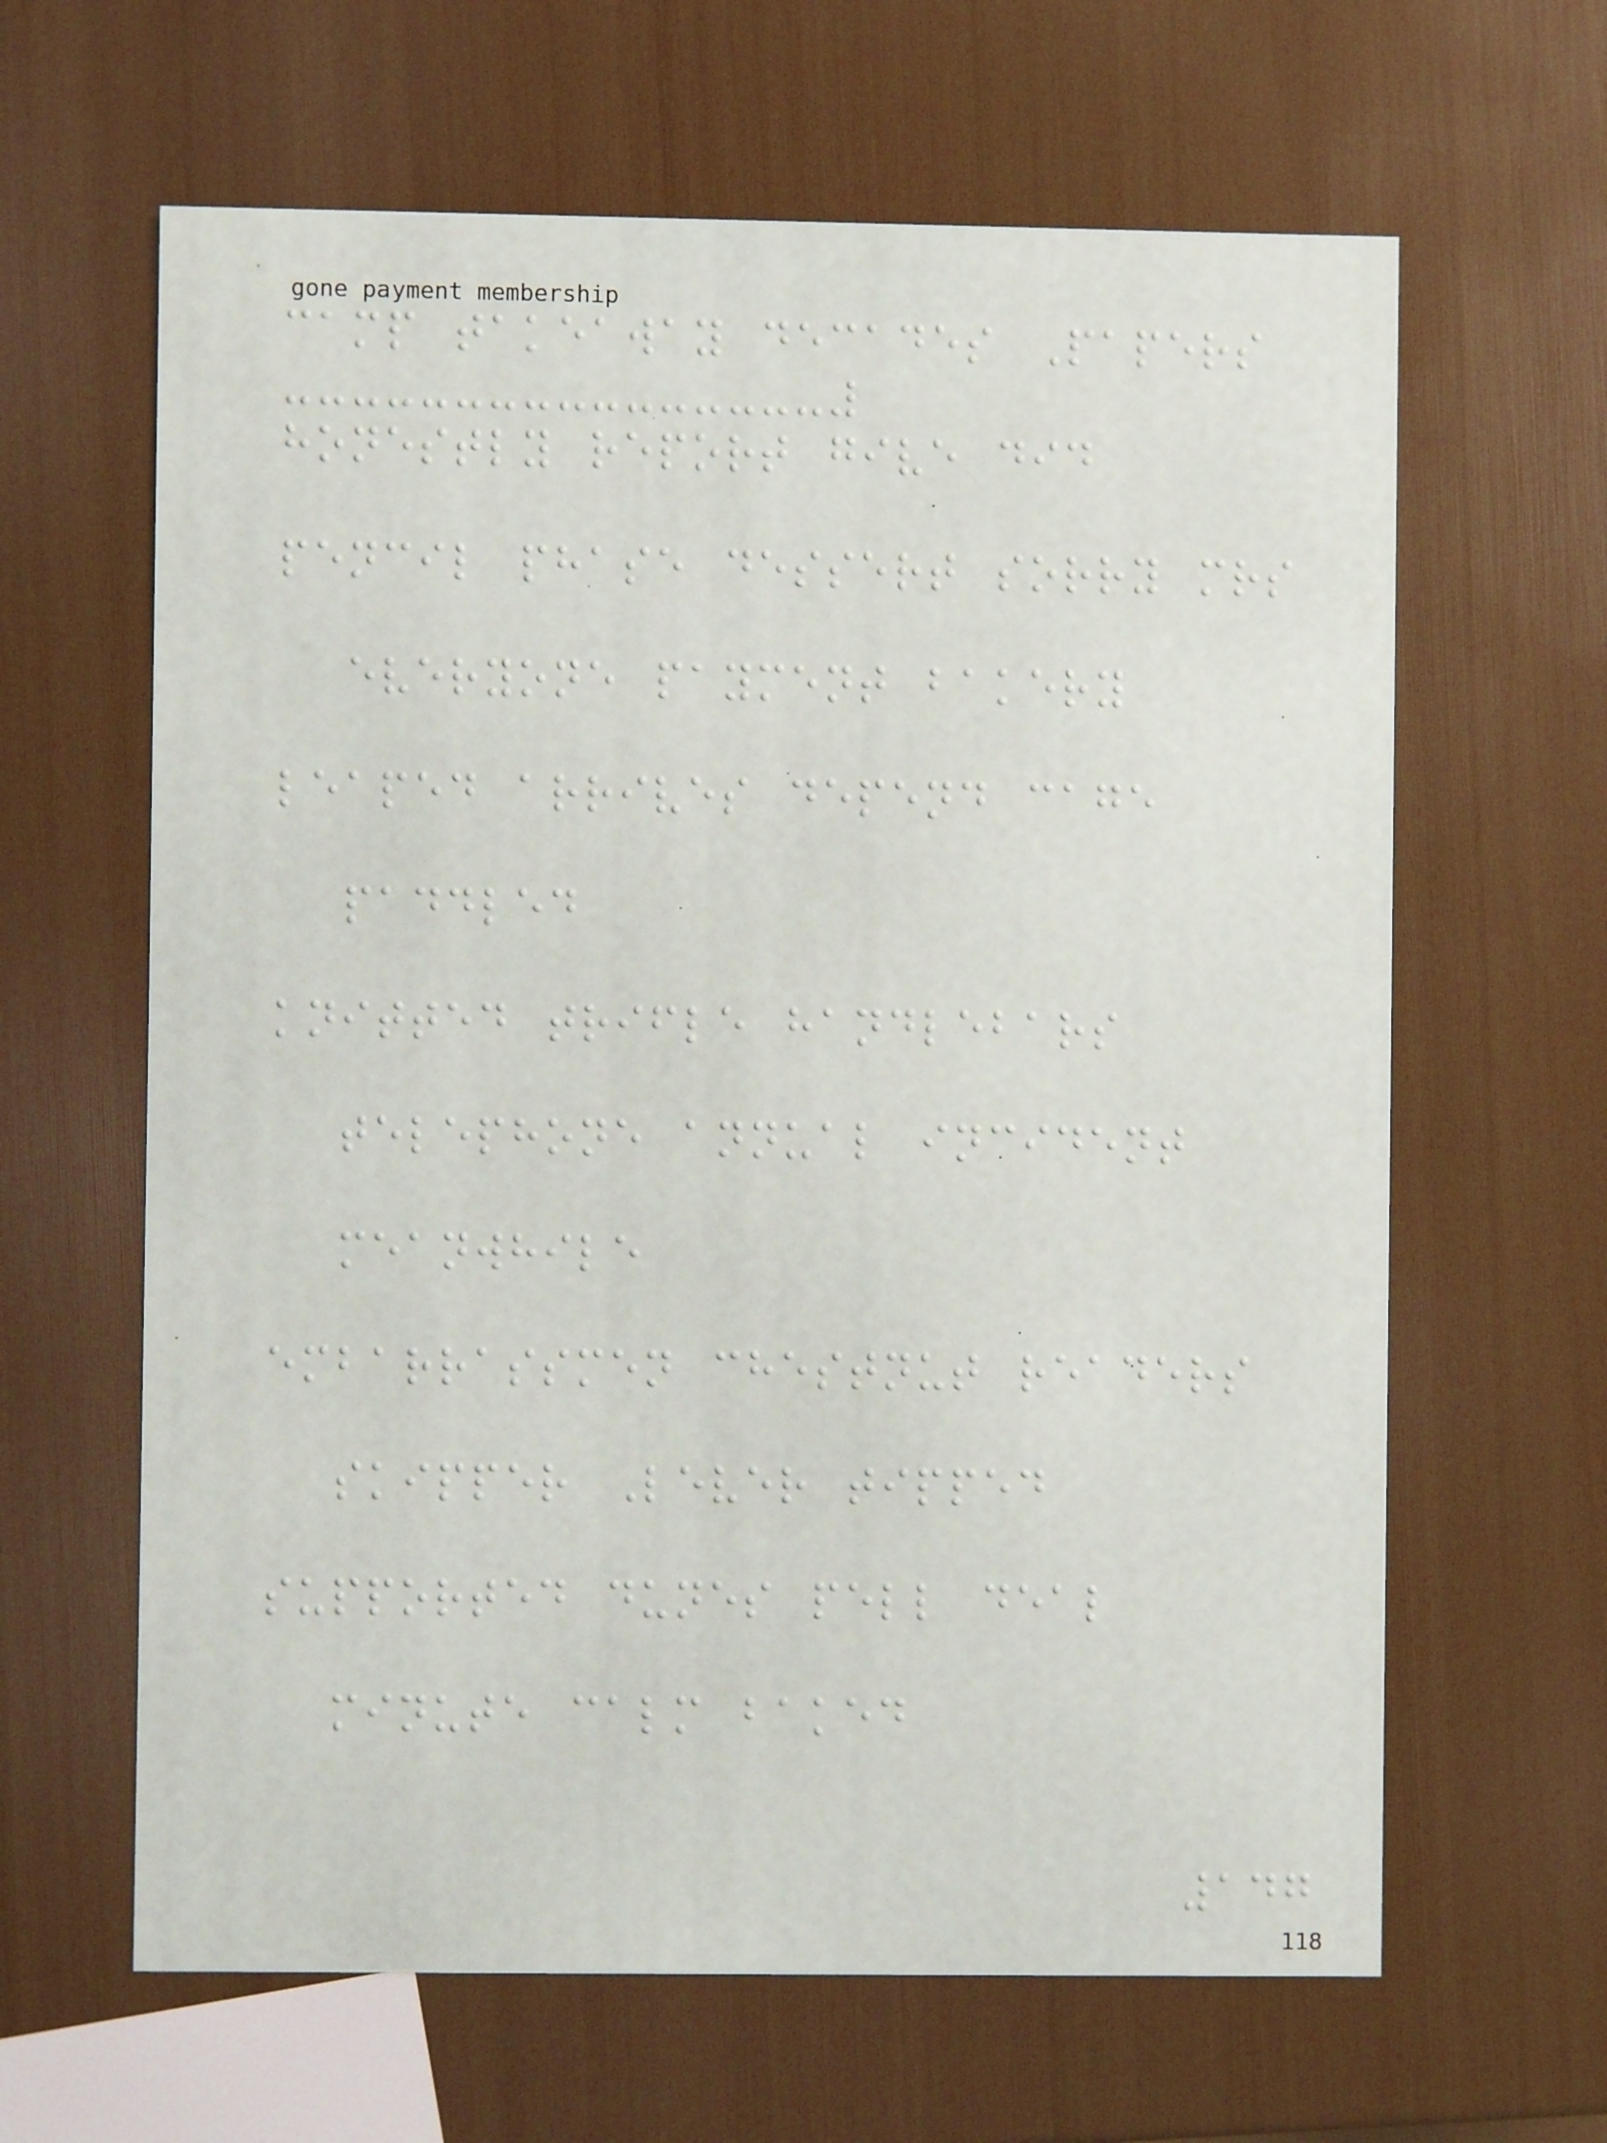camp takeaway decades Papers
honestly report give did
pencil phase dessert sorry mrs
everyone payment bakery
leaped arrives depend cage
paddled
knitted trifle handlebars
telephone annual incident
meanwhile
embarrassmen chestnut readers
skipper Lever tipped
supported dunes pell deal
minute calm baked
147
